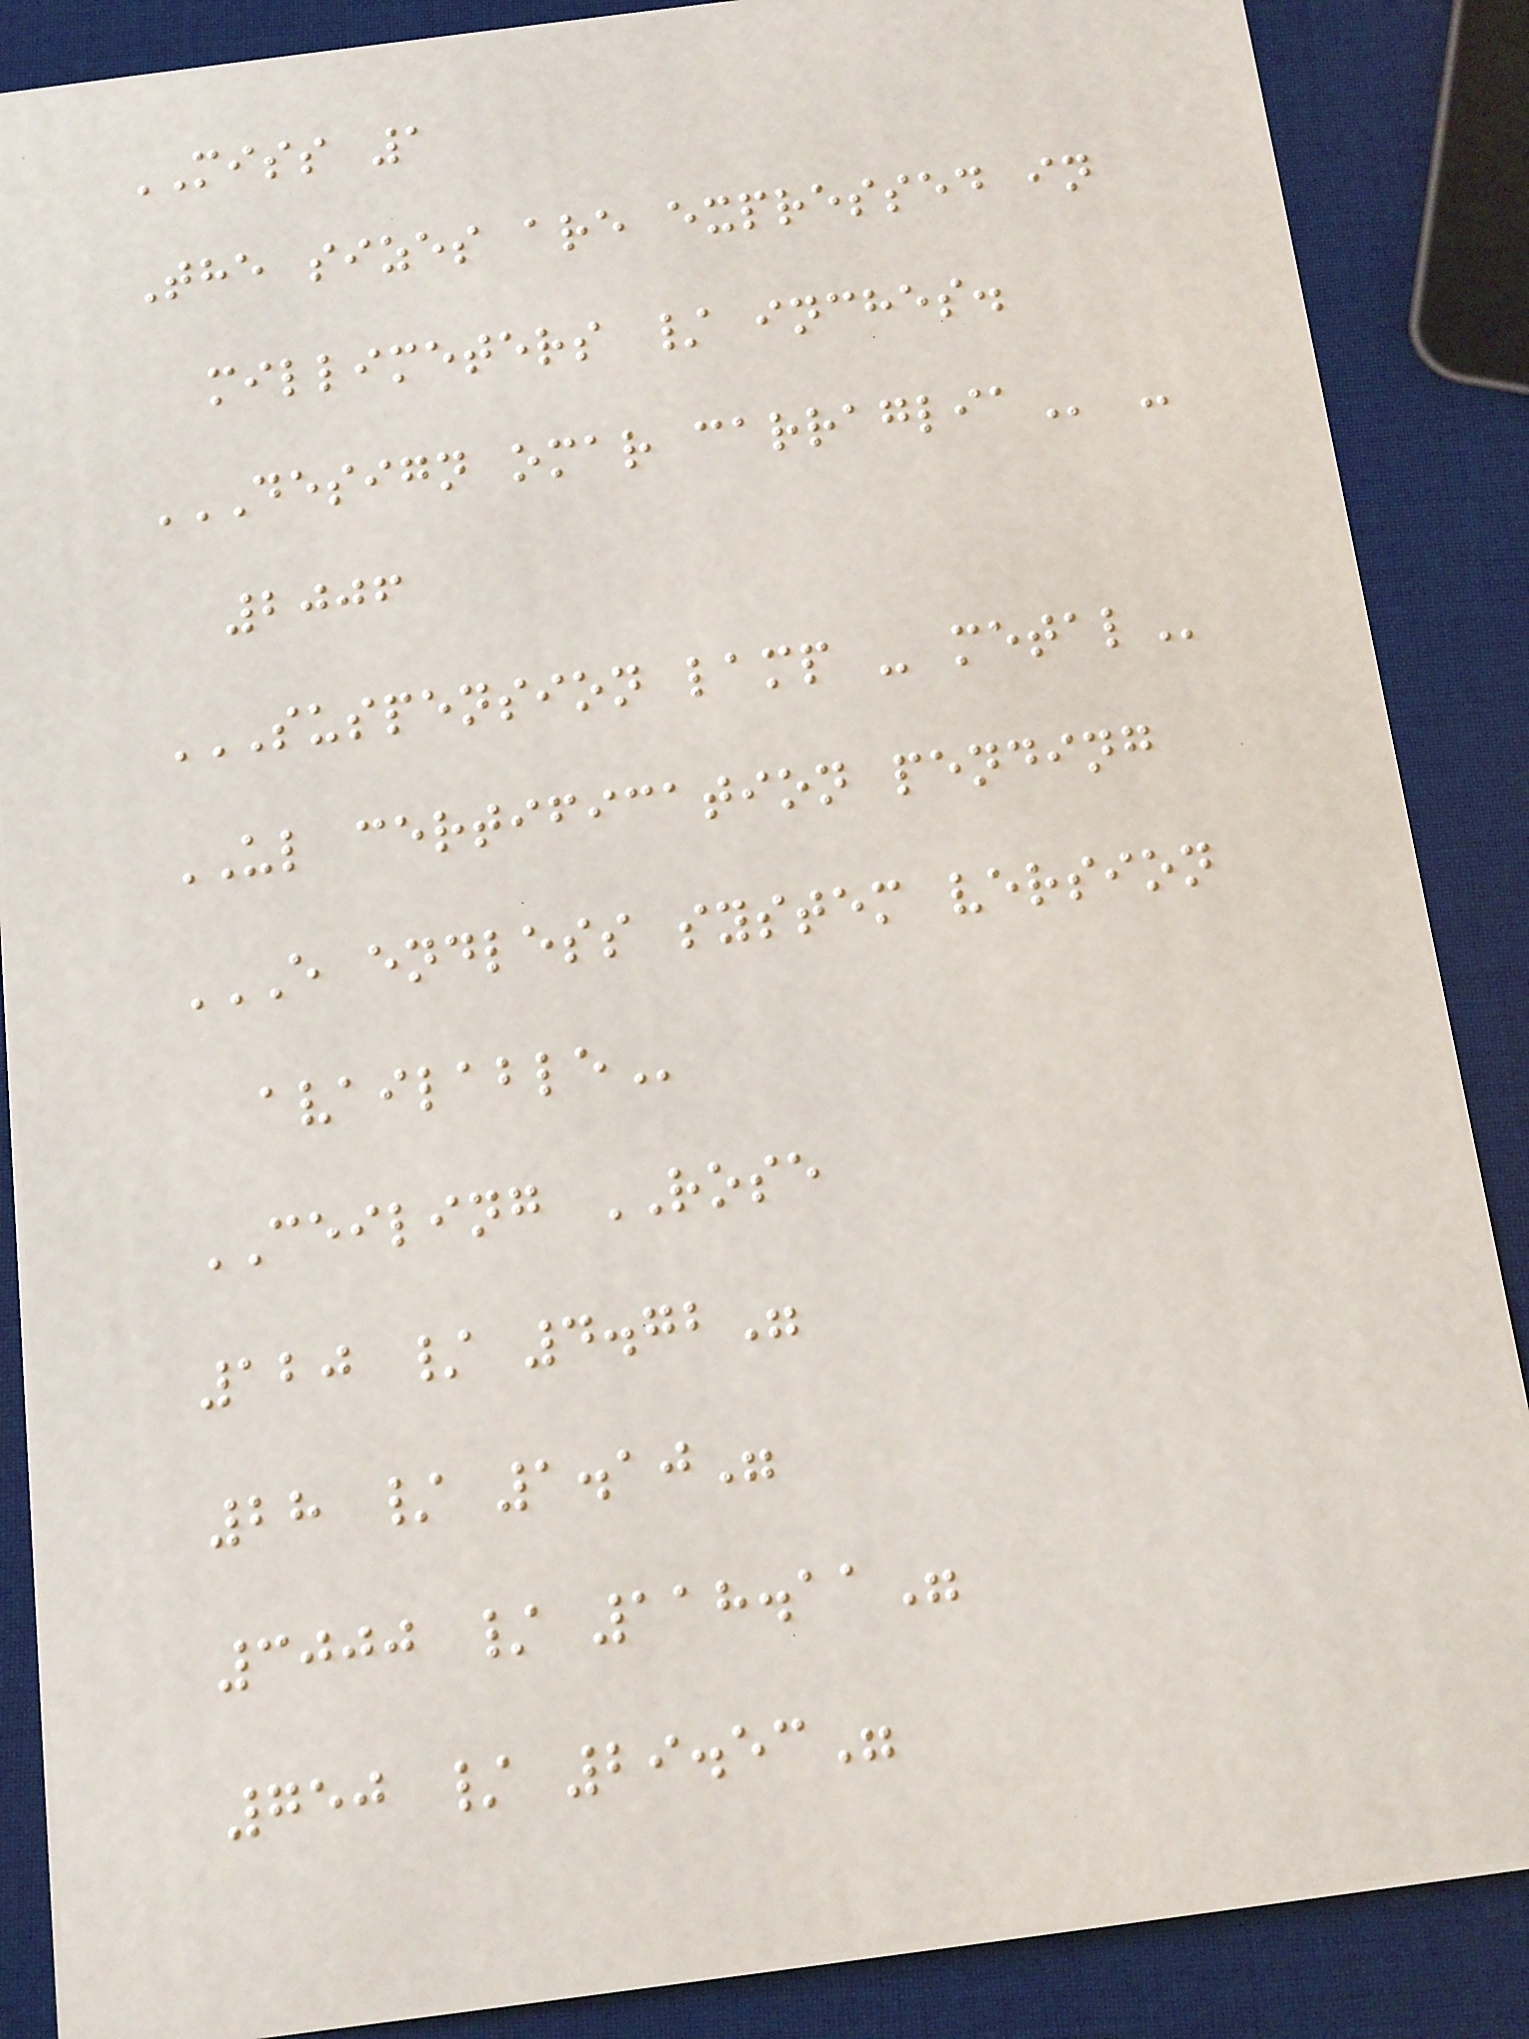MISS 1
The sizes are expressed in
millimeters / inches.
DESIGN OMAR CARRAGLIA -
2006
SUSPENSION LAMP - METAL
UL certification pending
E ENDLESS SYSTEM VERSION
AVAILABLE
CEILING ROSE
120 / 4.72"
28 / 1.10"
3000 / 118.11"
750 / 29.53"
